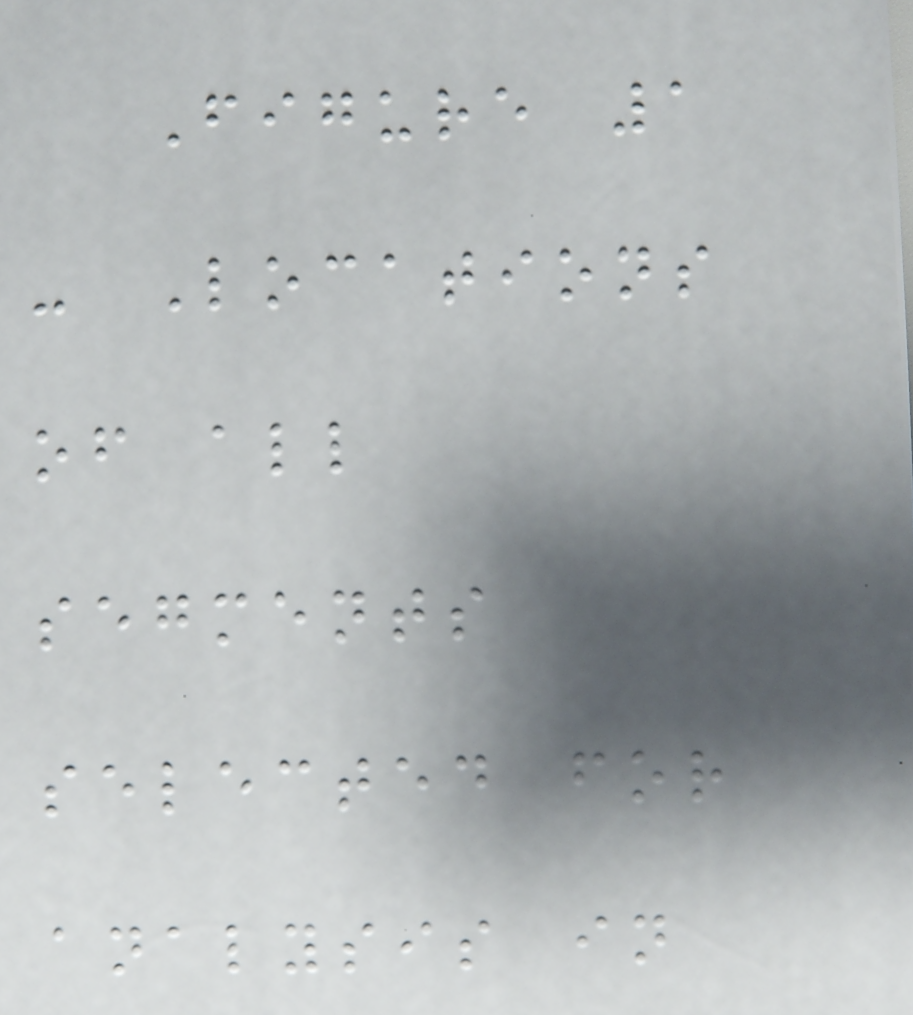Figure 1
- Locations
of all
segments
selected for
analysis in
